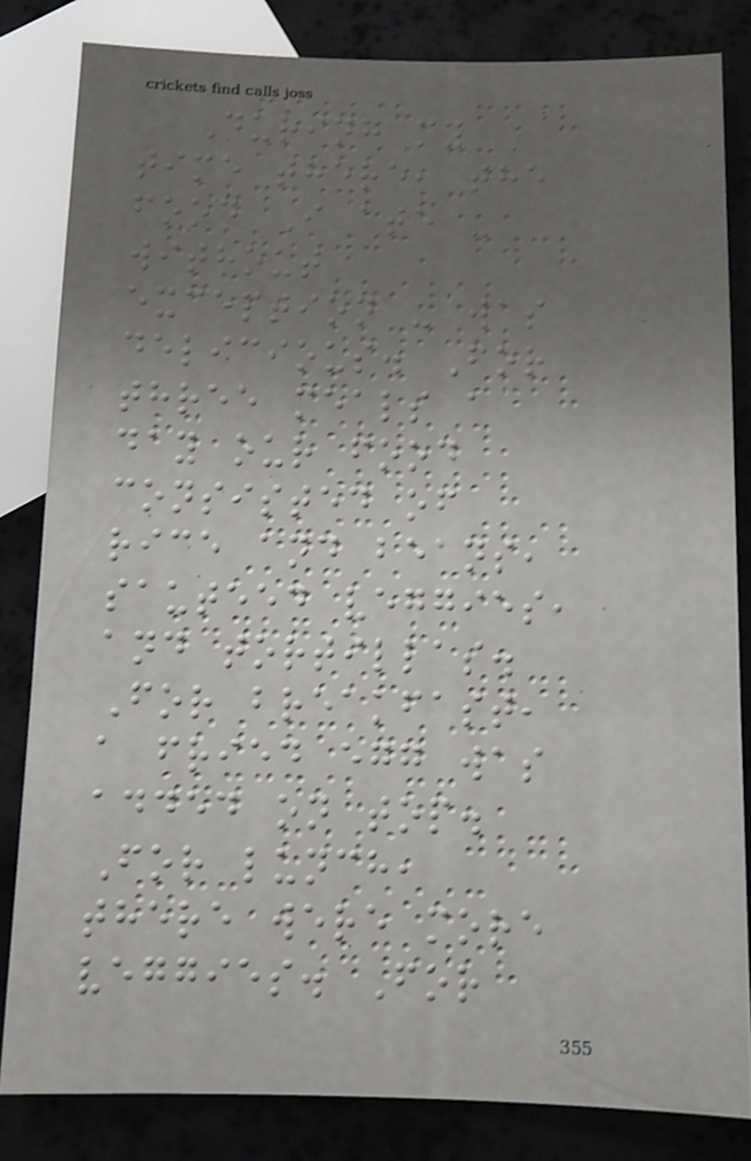During my
time there, the
food I ate -
without
exception - was
delicious. For
three meals a
day our food
consisted of
rice and beans,
sauteed veggies,
and tortillas.
For breakfast,
a fried egg was
added on top.
For lunch,
there were more
veggies. For
